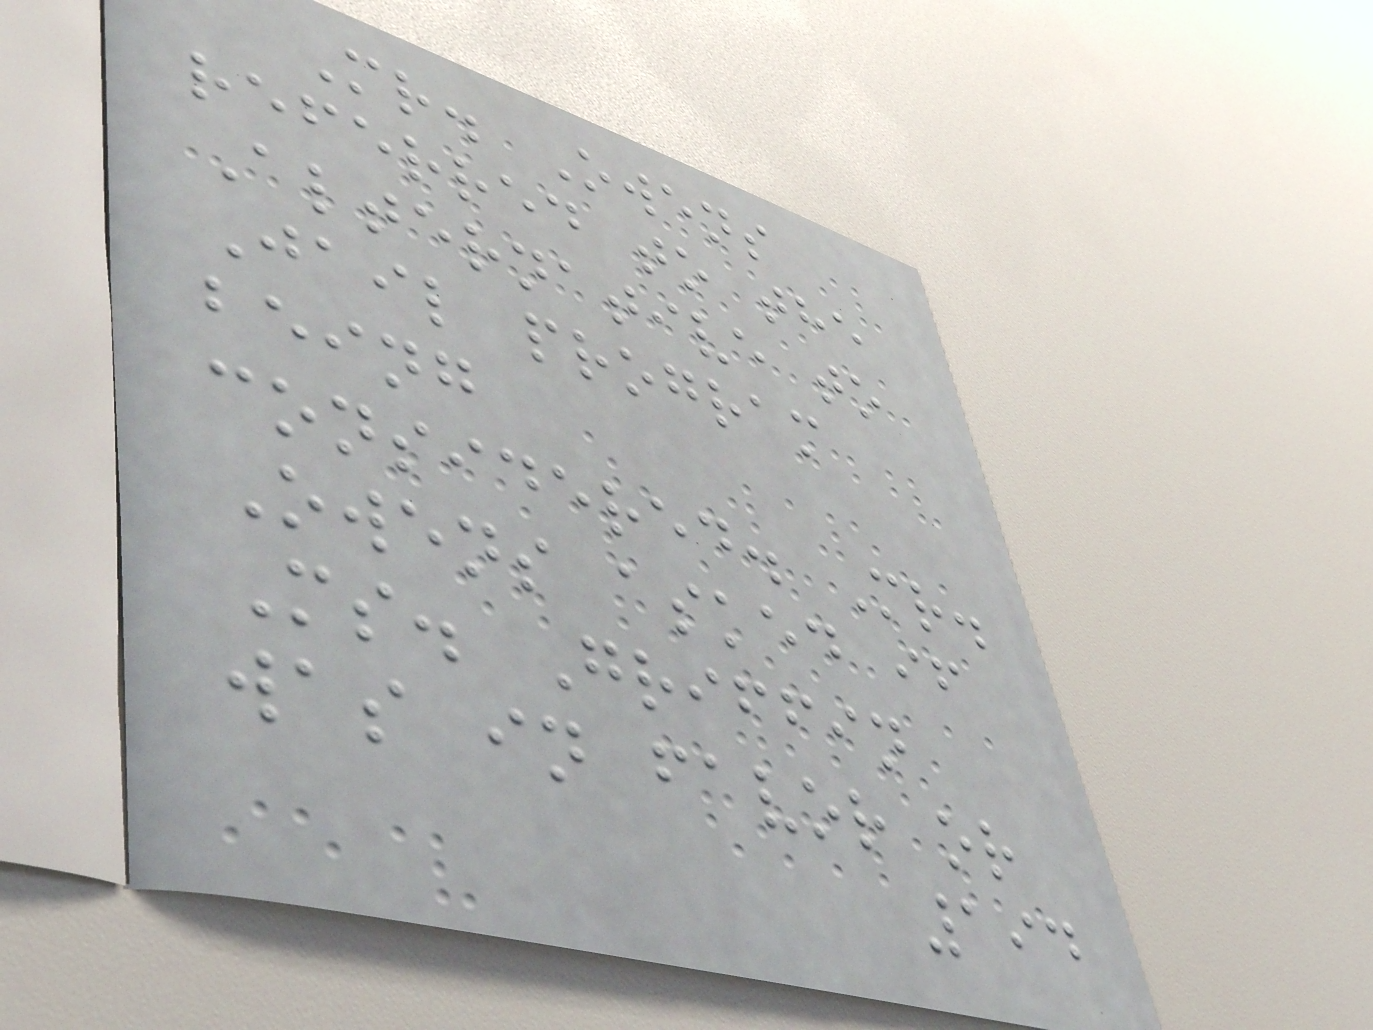Mr. Owens
referred to the
Alternative to
Jail program
being
considered. Mr.
Owens asked if
Ms. Griffin
was in favor or
194
